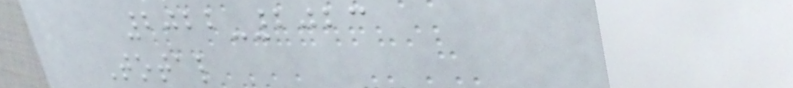2022-2023
Total
